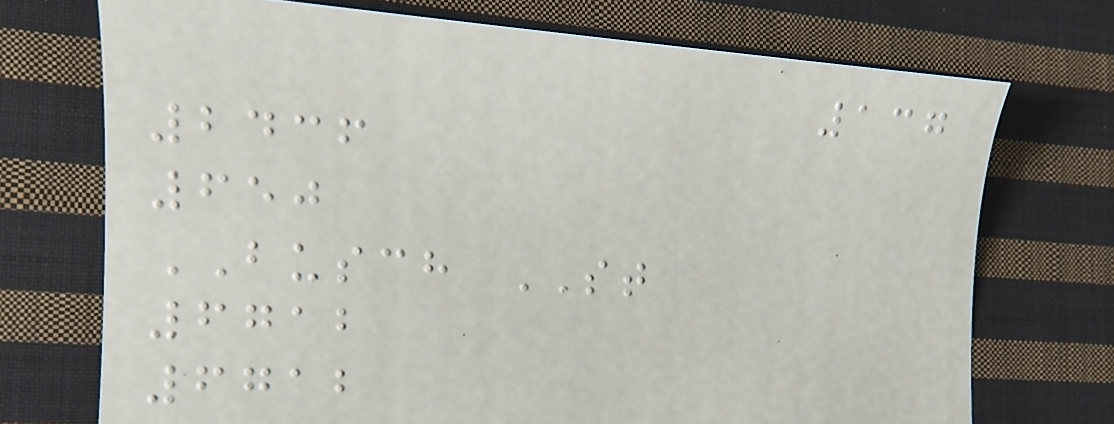137
2436
650
BUSCH ST
6712
6712
